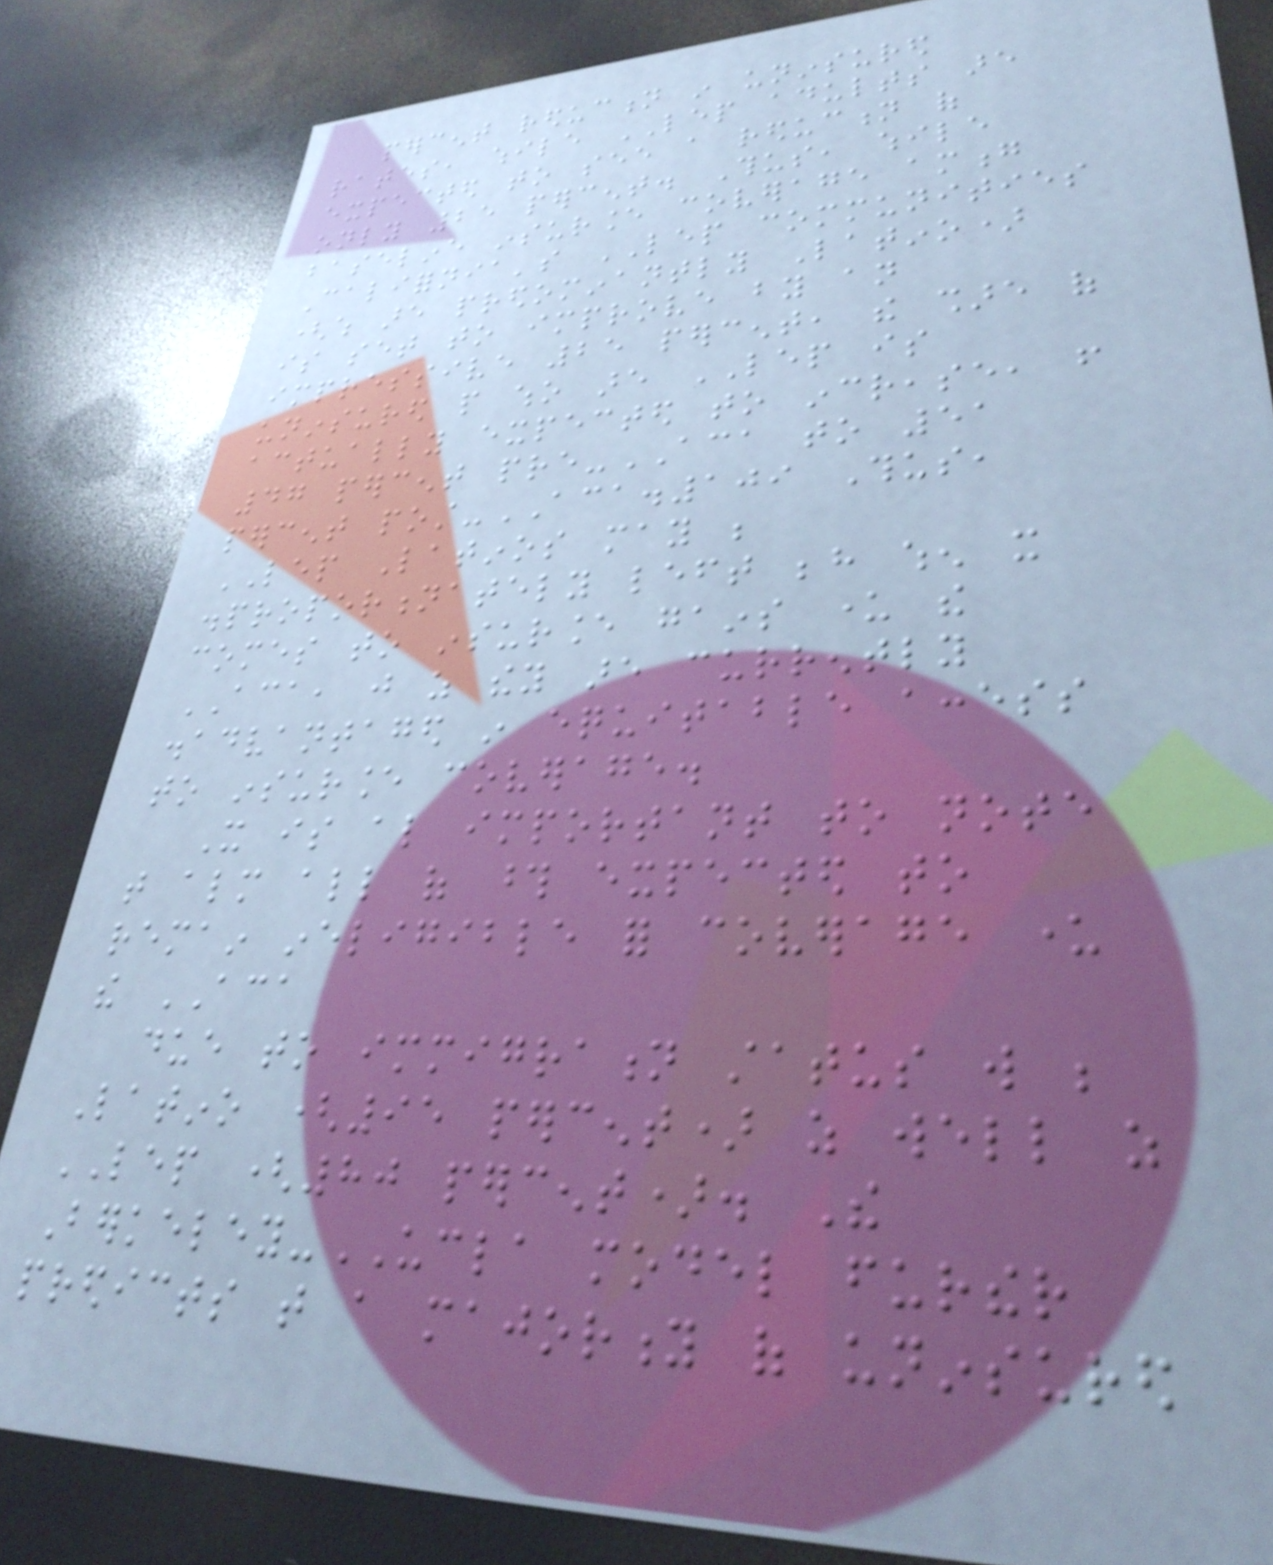percent reduction in uninsured
rates, while LEP adults are
expected to see a reduction of
only 25 percent. Thus, while
baseline insurance coverage among
California's LEP communities
(which are predominantly Latino)
is set to improve by an
impressive 25 percent, the share of
uninsured people who are LEP is
actually expected to increase, from
47 percent pre-ACA to 51
percent post-ACA.109 Thus,
LEP Latinos may be
disproportionately left behind when it
comes to insurance gains under the
ACA, just as they are currently
disadvantaged in equitable access
to insurance coverage.
It is also important to note
that almost all of those expected to
remain ineligible for coverage under
the ACA
due to immigration status will be
Latino (95 percent) as well as
LEP (80 percent). The
Berkeley-UCLA model further
predicts that a majority of uninsured
